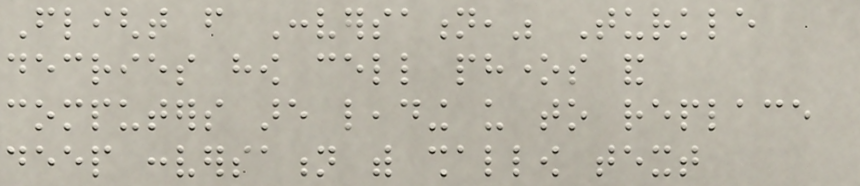Flight from Conversation," Turkle
decries how cell phones and
computers are leading us to replace
deep conversation with shallow text
